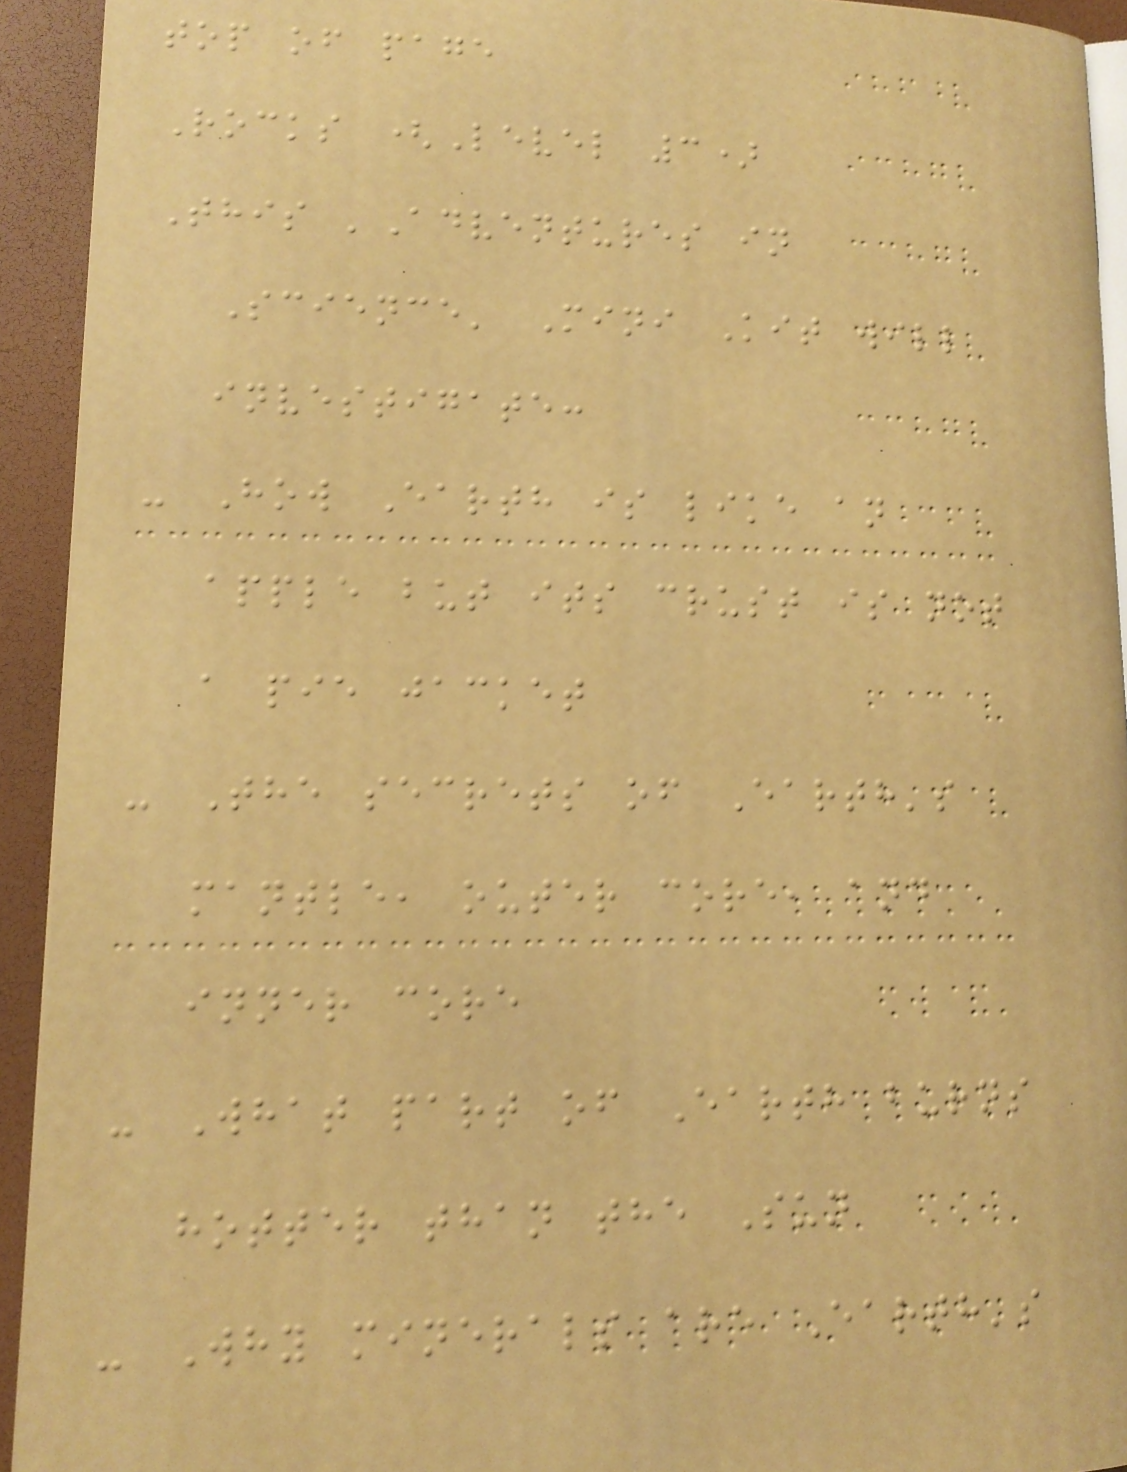top of page
Rocks (Level 3)
This 'Adventures in
Science' Mini Kit will
investigate:
- How Earth is like an
apple but its crust is not
a pie jacket
- The secrets of Earth's
mantle, outer core, and
inner core
- What part of Earth burns
hotter than the Sun
- Why minerals are Earth's
